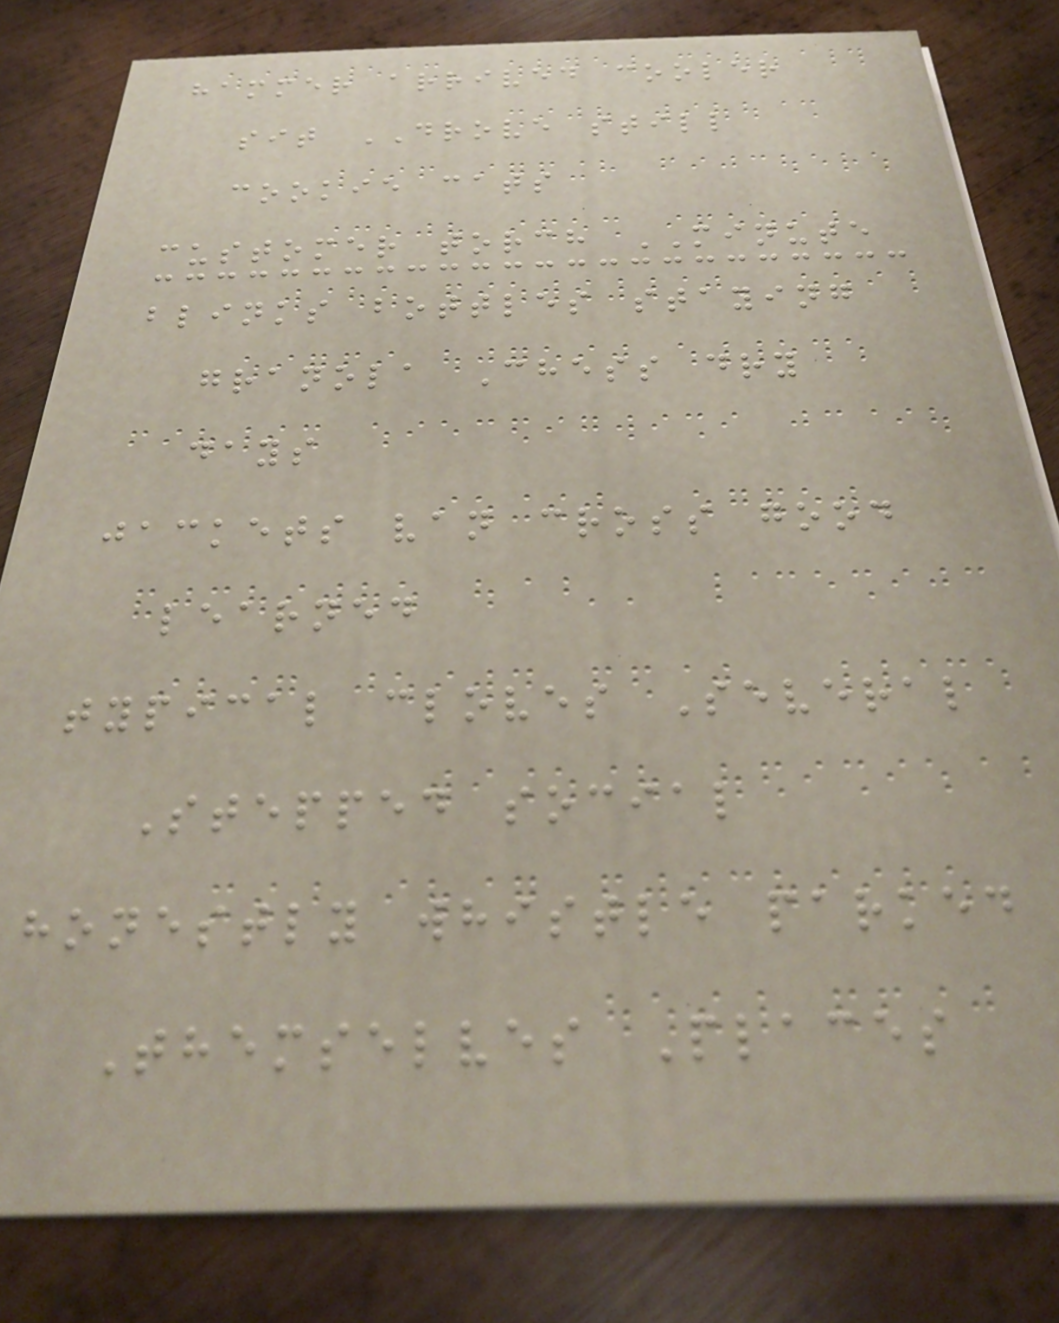hammer arrived cooler
sit DROVE still
cookie cats
customer torch MINUTE
blinks bottles staying
granola Chess dry
days
jackets van cross good
learned
typical cloves Several
Stepped social
honestly whistle parked
Themselves Places
